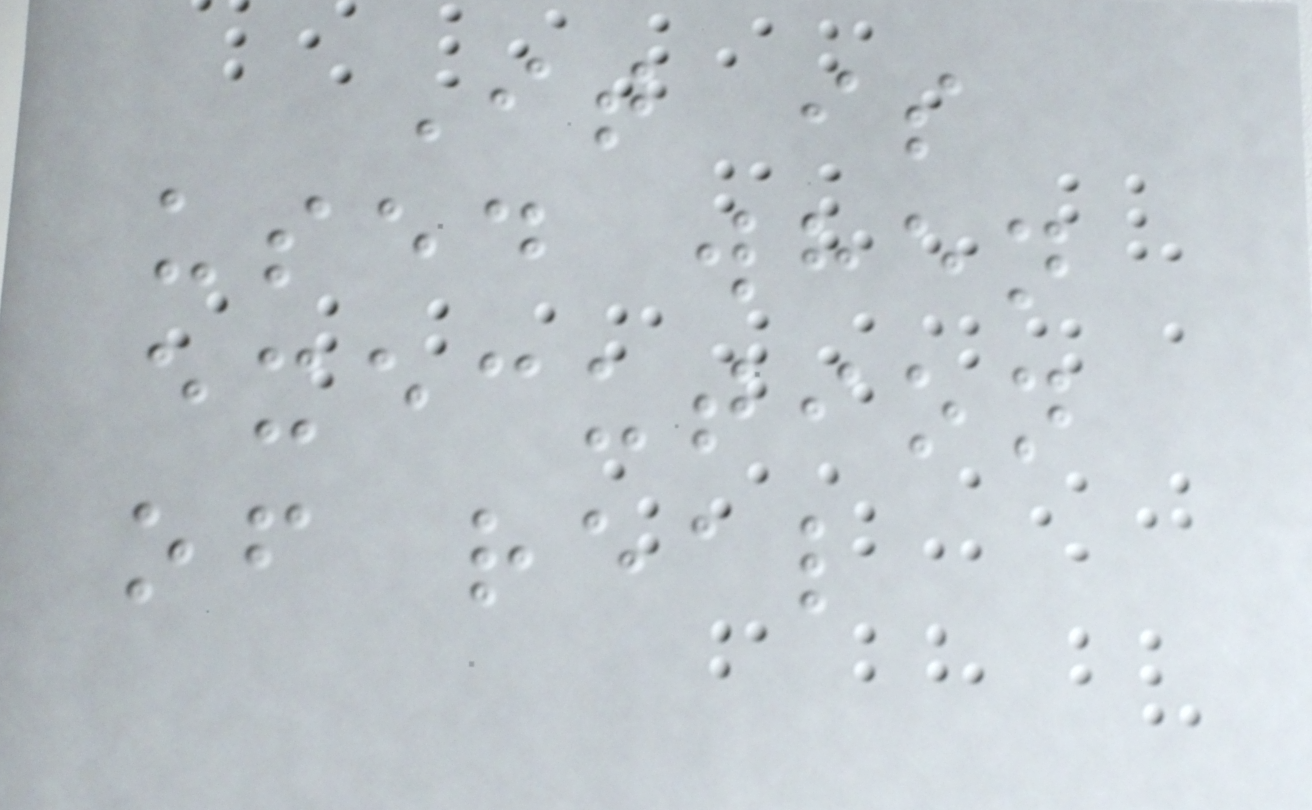It is
used when
execution
of real
